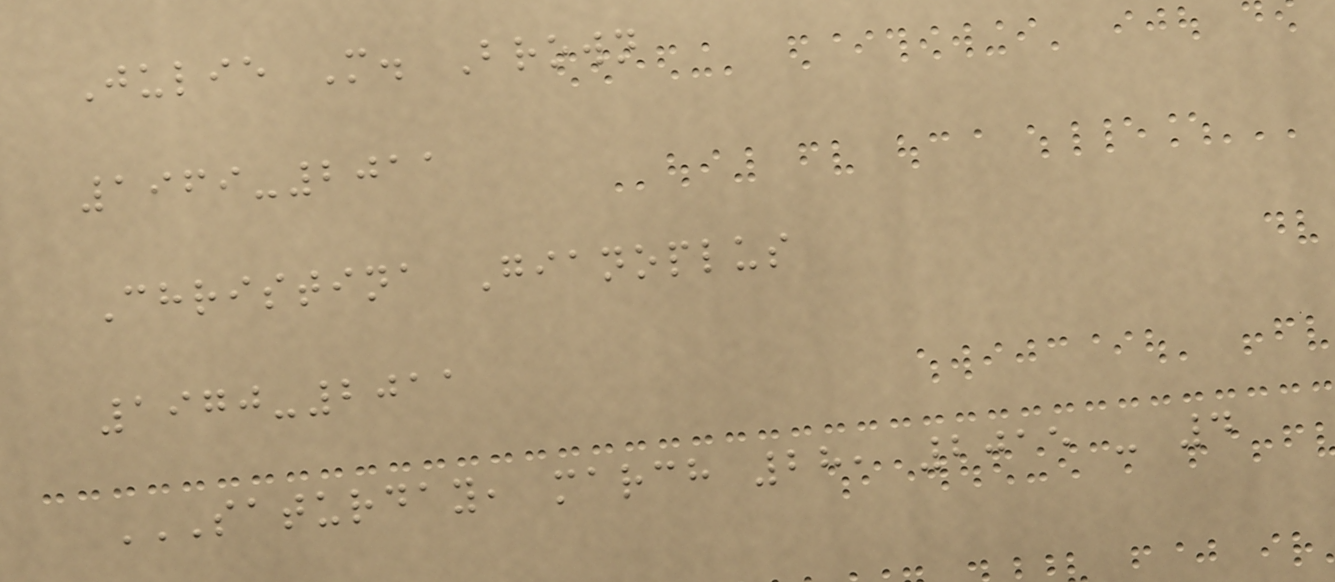Julie M. Brown
1969-2011
Christina Gianoplus
1970-2011
SATURDAY, MARCH 28, 2015 - 4
